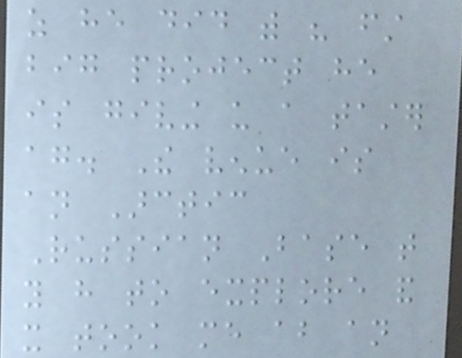as he did with his first
big project he
is giving us a taster
again. The venue is
an Arctic
Russian Base that
you have to explore and
it took me about an
